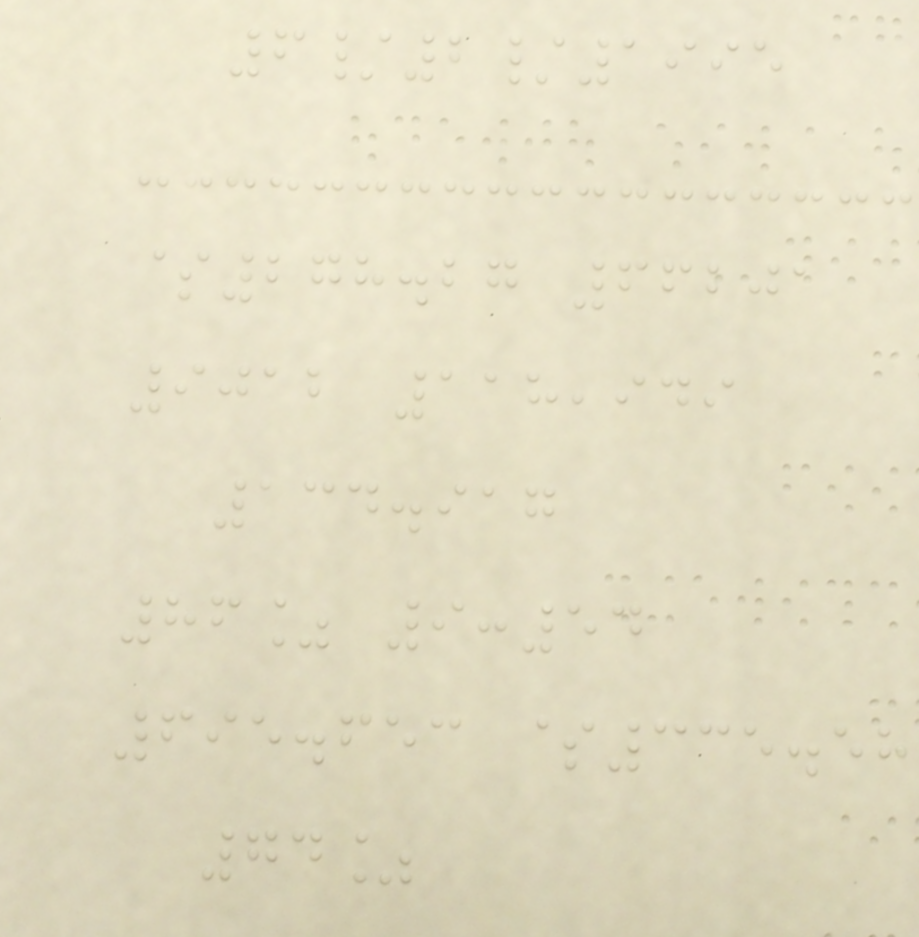6/2/1995
$278.27 66201
9012 118,949
134.917
86% 9:54
695.653 $335.58
74%
